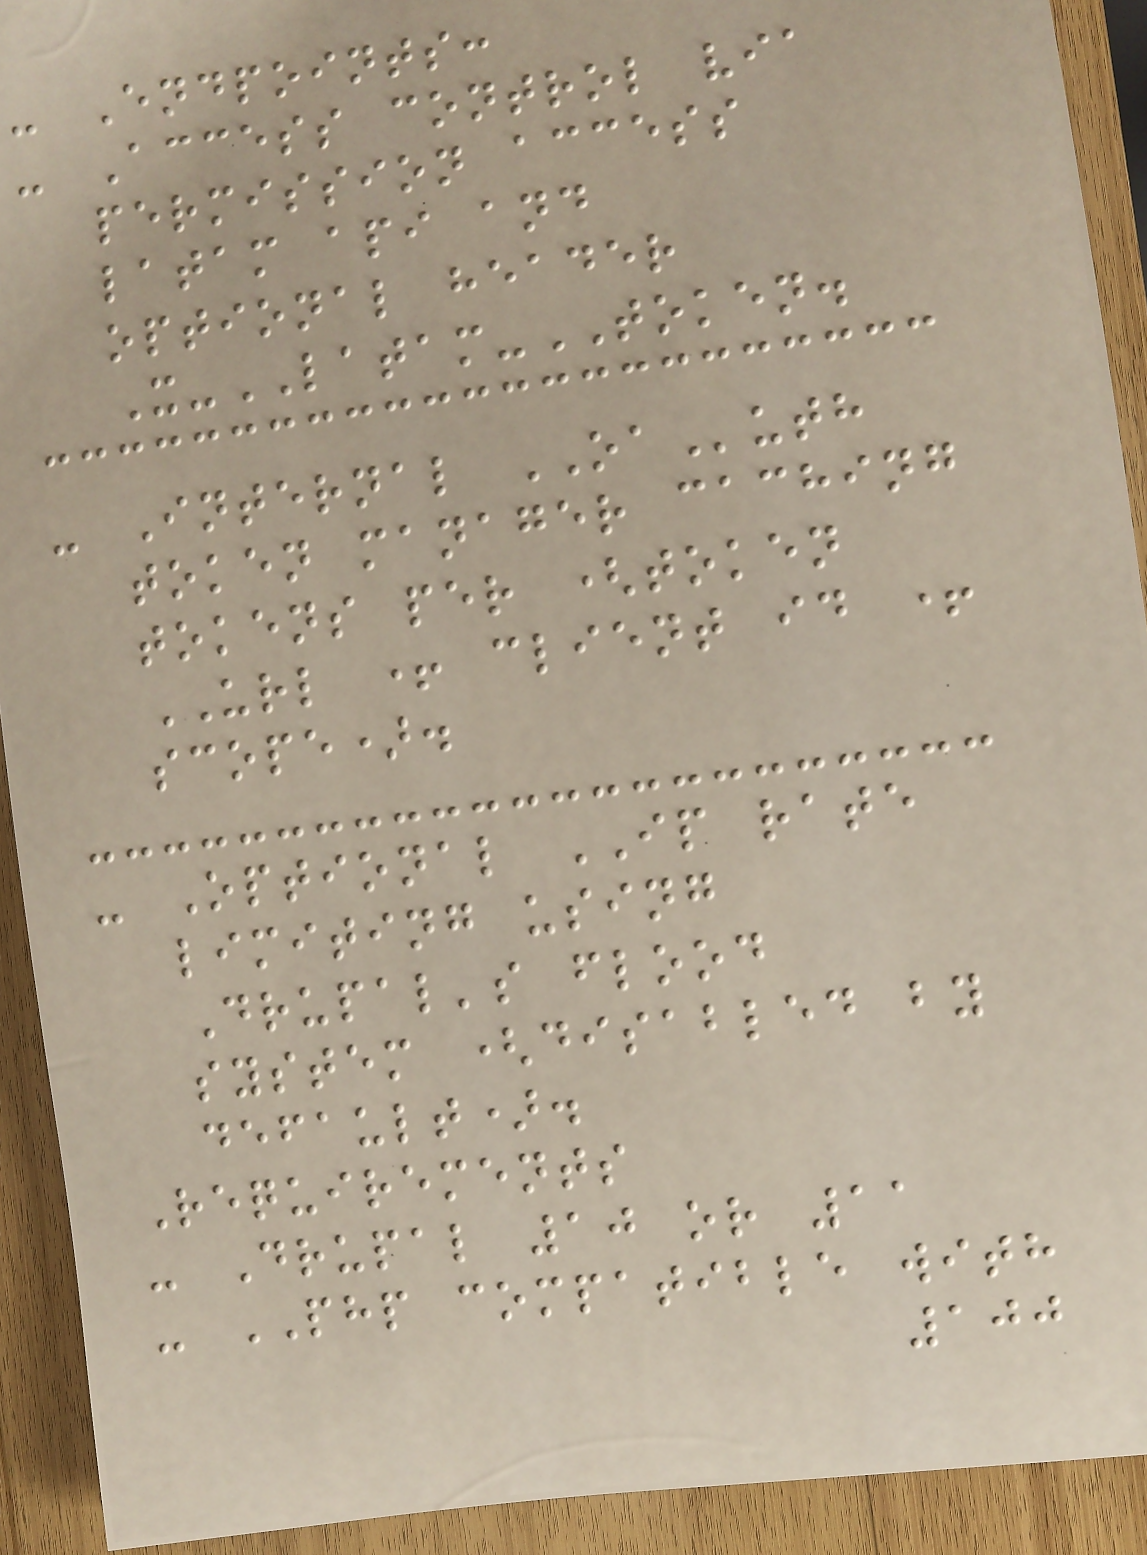- Endpoints:
- Access control via
permission access
latam api and
optional header
X-LATAM-TOKEN.
- Internal OAuth
token manager caching
tokens per (token
URL + client id +
scope).
- Optional IP rate
limiting using
Drupal's flood
system (disabled by
default).
Requirements
- Drupal 10 or 11
- PHP compatible with
100
